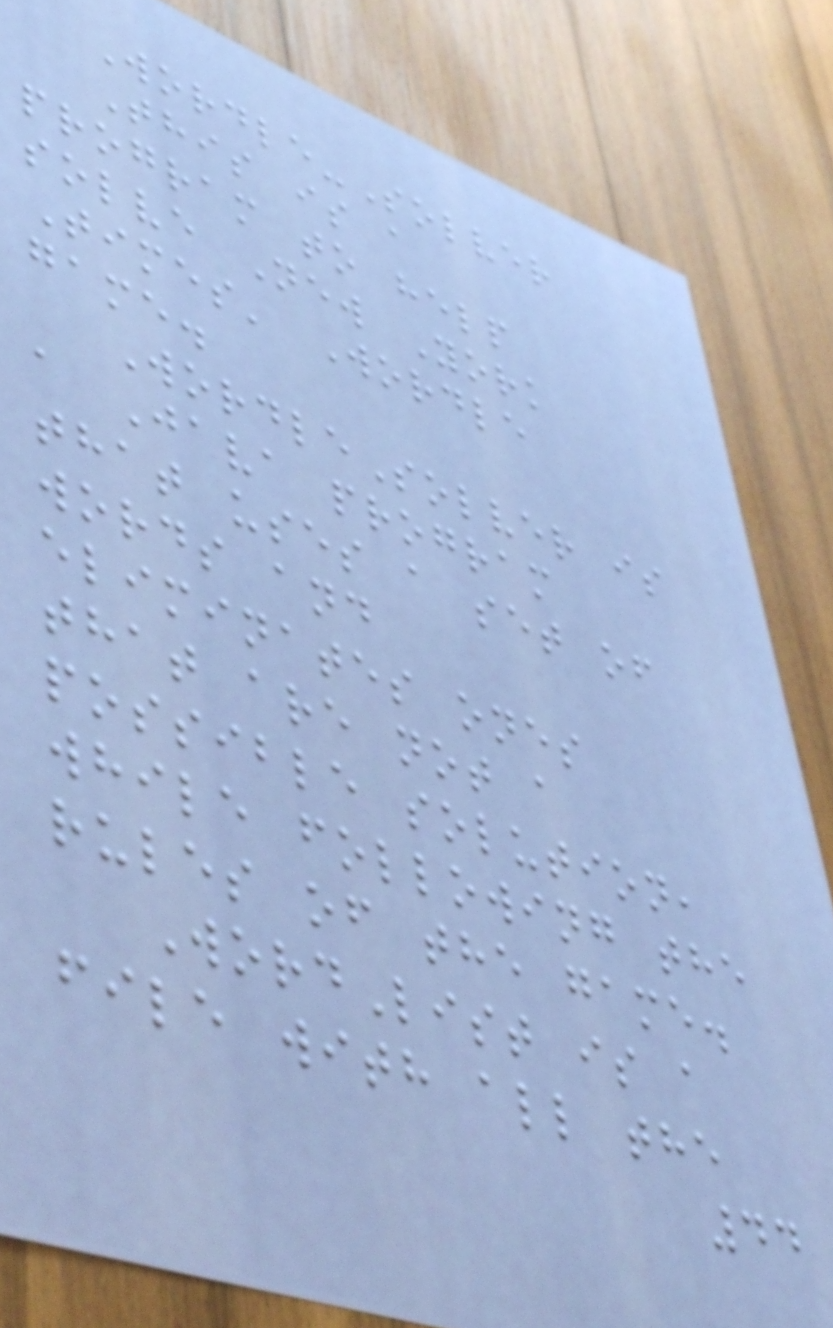Wordle-Solver
This is a
program to help
solve New York
Times' Wordle
game.
WordleSolver is
a Java program
that uses a set of
words and
eliminates ones
that are not a
possible solution,
while following the
rules of the game.
WordList is a
file with all the
44
